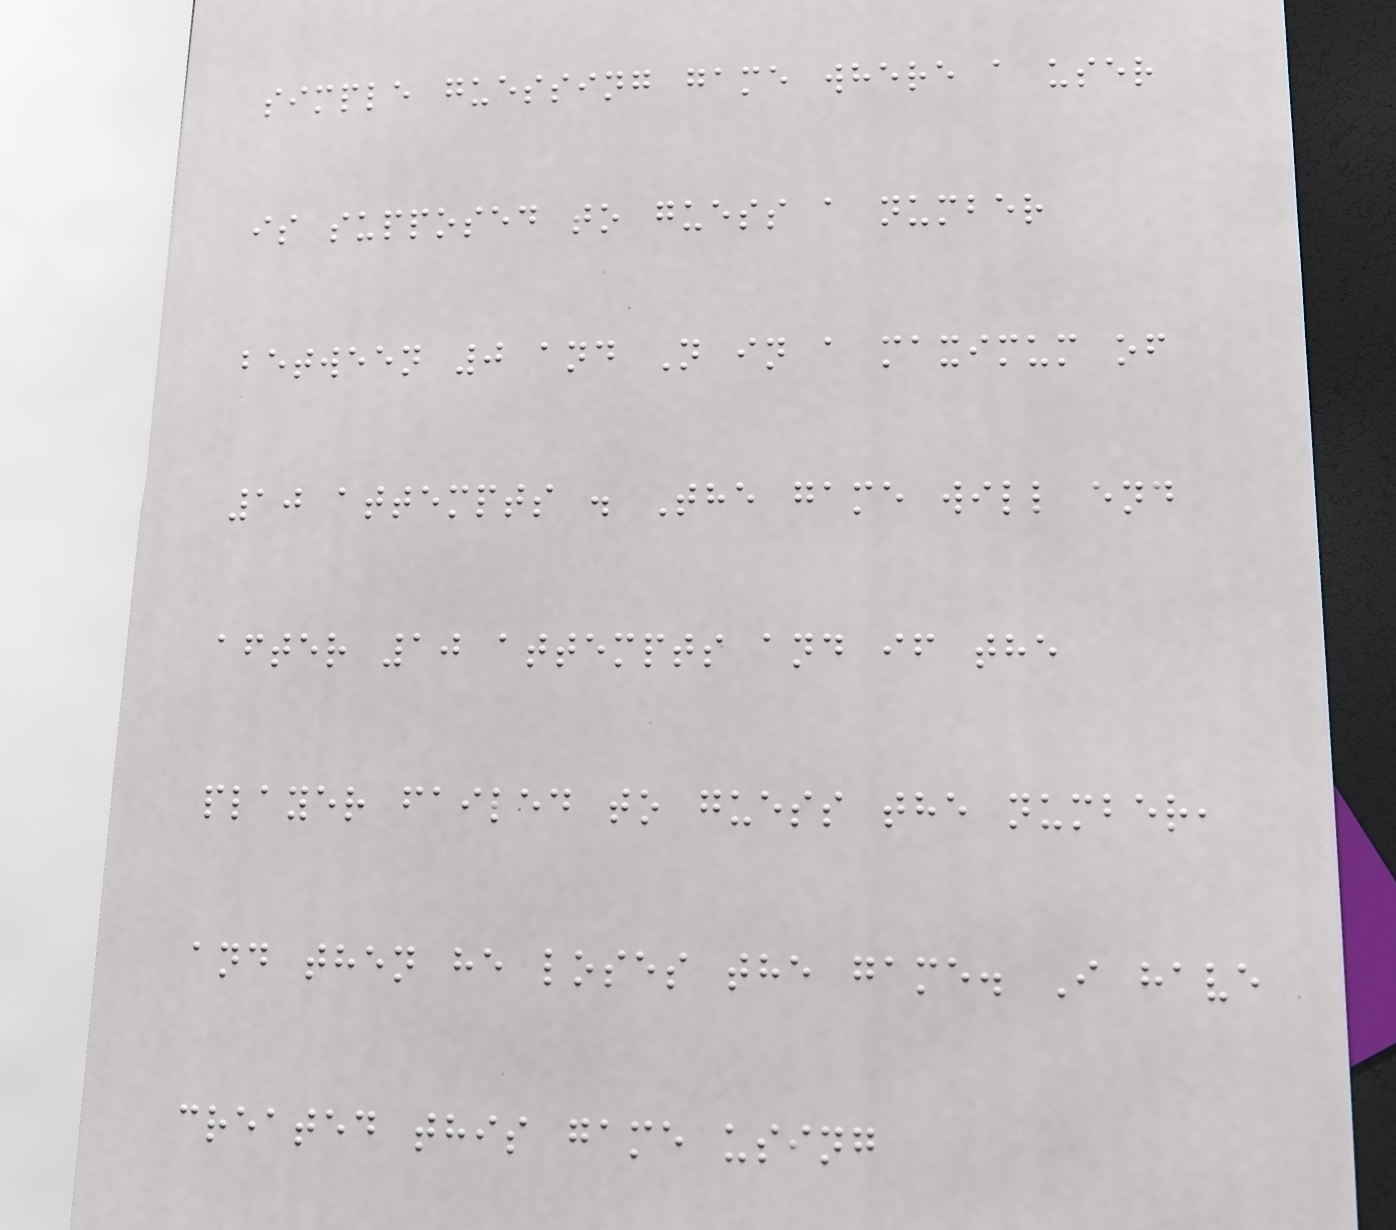simple guessing game where a user
is supposed to guess a number
between 0 and N in a maximum of
10 attempts . The game will end
after 10 attempts and if the
player failed to guess the number,
and then he loses the game. I have
created this game using
